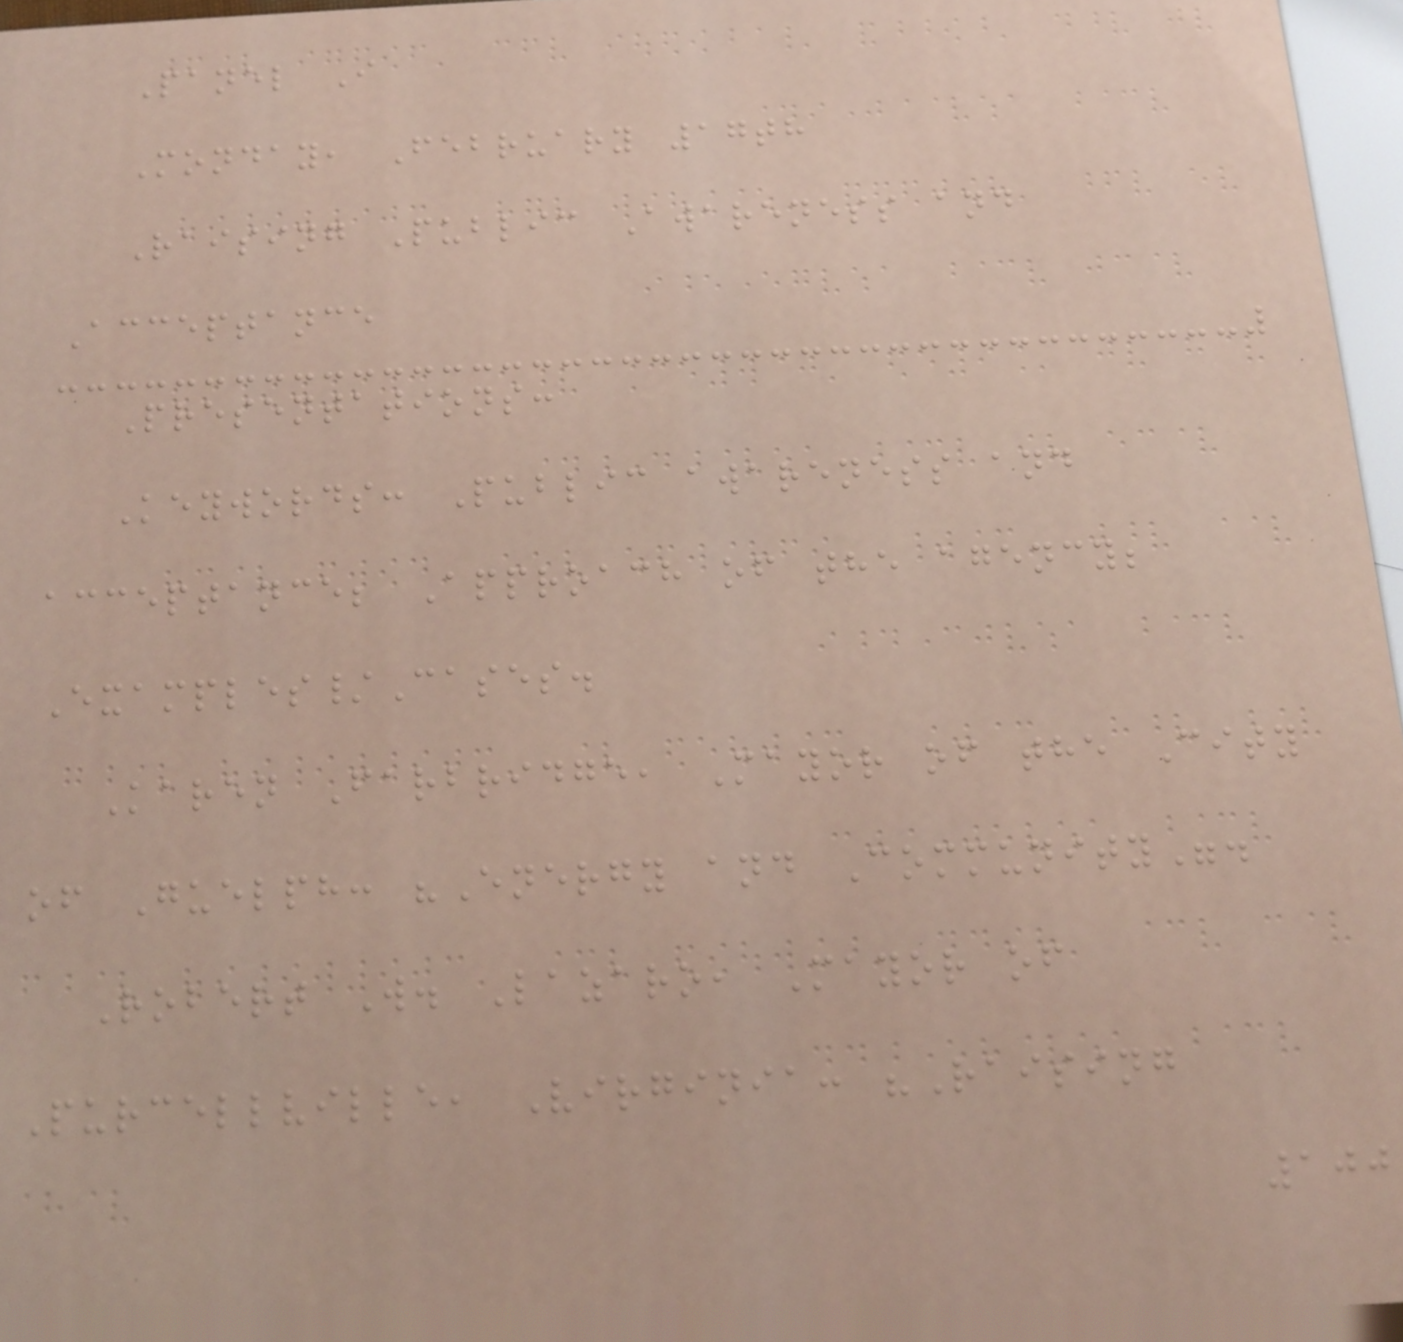Panel I
Monday, February 17th
Raising Public Awareness and
Acceptance
Presentations:
Keywords: Public awareness and
acceptance; Approach of the agency;
Examples/Cases.
Karen Farbridge, Mayor of the City
of Guelph: "Energy and Community".
Robert W. Lazaro, Mayor of
Purcellville, Virginia: "Raising
100
